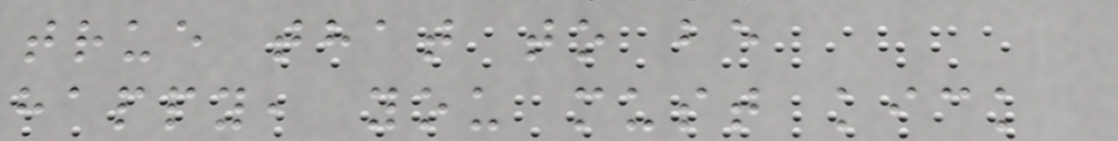true that to be
happy, you must kick
